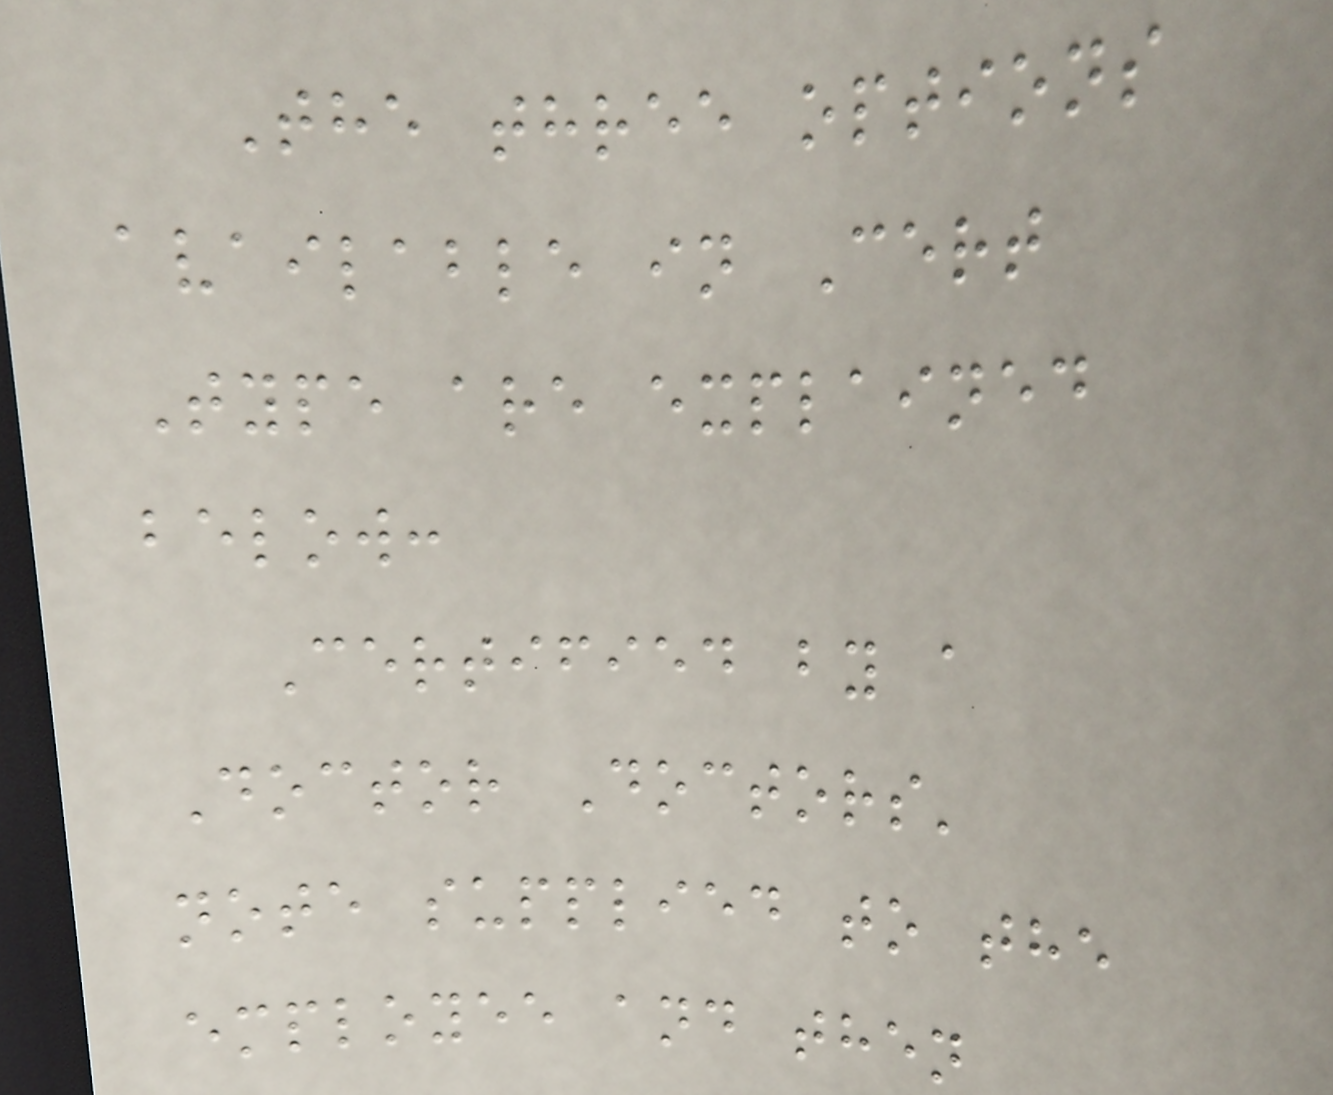The three options
available in Cert
Type are explained
below:
Certified by a
Doctor Doctors'
note supplied to the
employee and then
